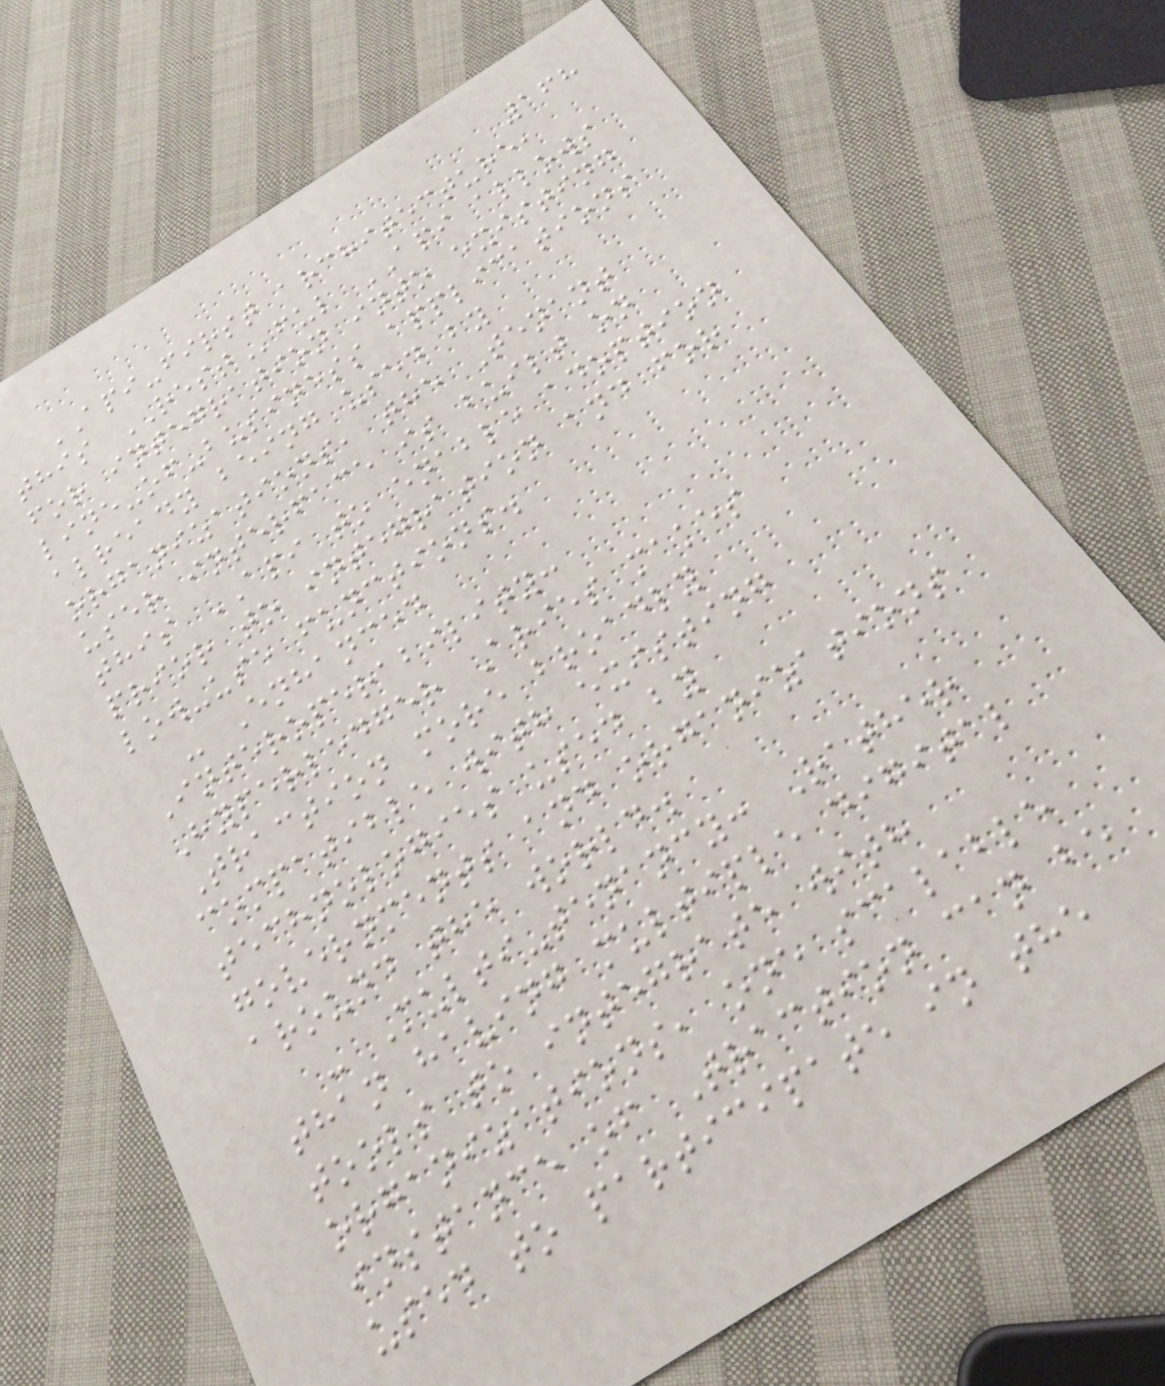168
API-first architecture,
this RESTful API allows
for integration into existing
line-of-business applications
already being used by
organizations, the Tenant
user interface is built on
this API to enable adoption
prior to integration and for
low-use functions.
- Enhanced
Interoperability:
Hyperledger Aries makes
Traction more broadly
compatible with existing
technologies used by
governments and organizations
around the world.
- Multi-tenancy: Rather
than having multiple digital
tools to integrate with
organizations, one scalable
instance of Traction can be
used to participate in the
